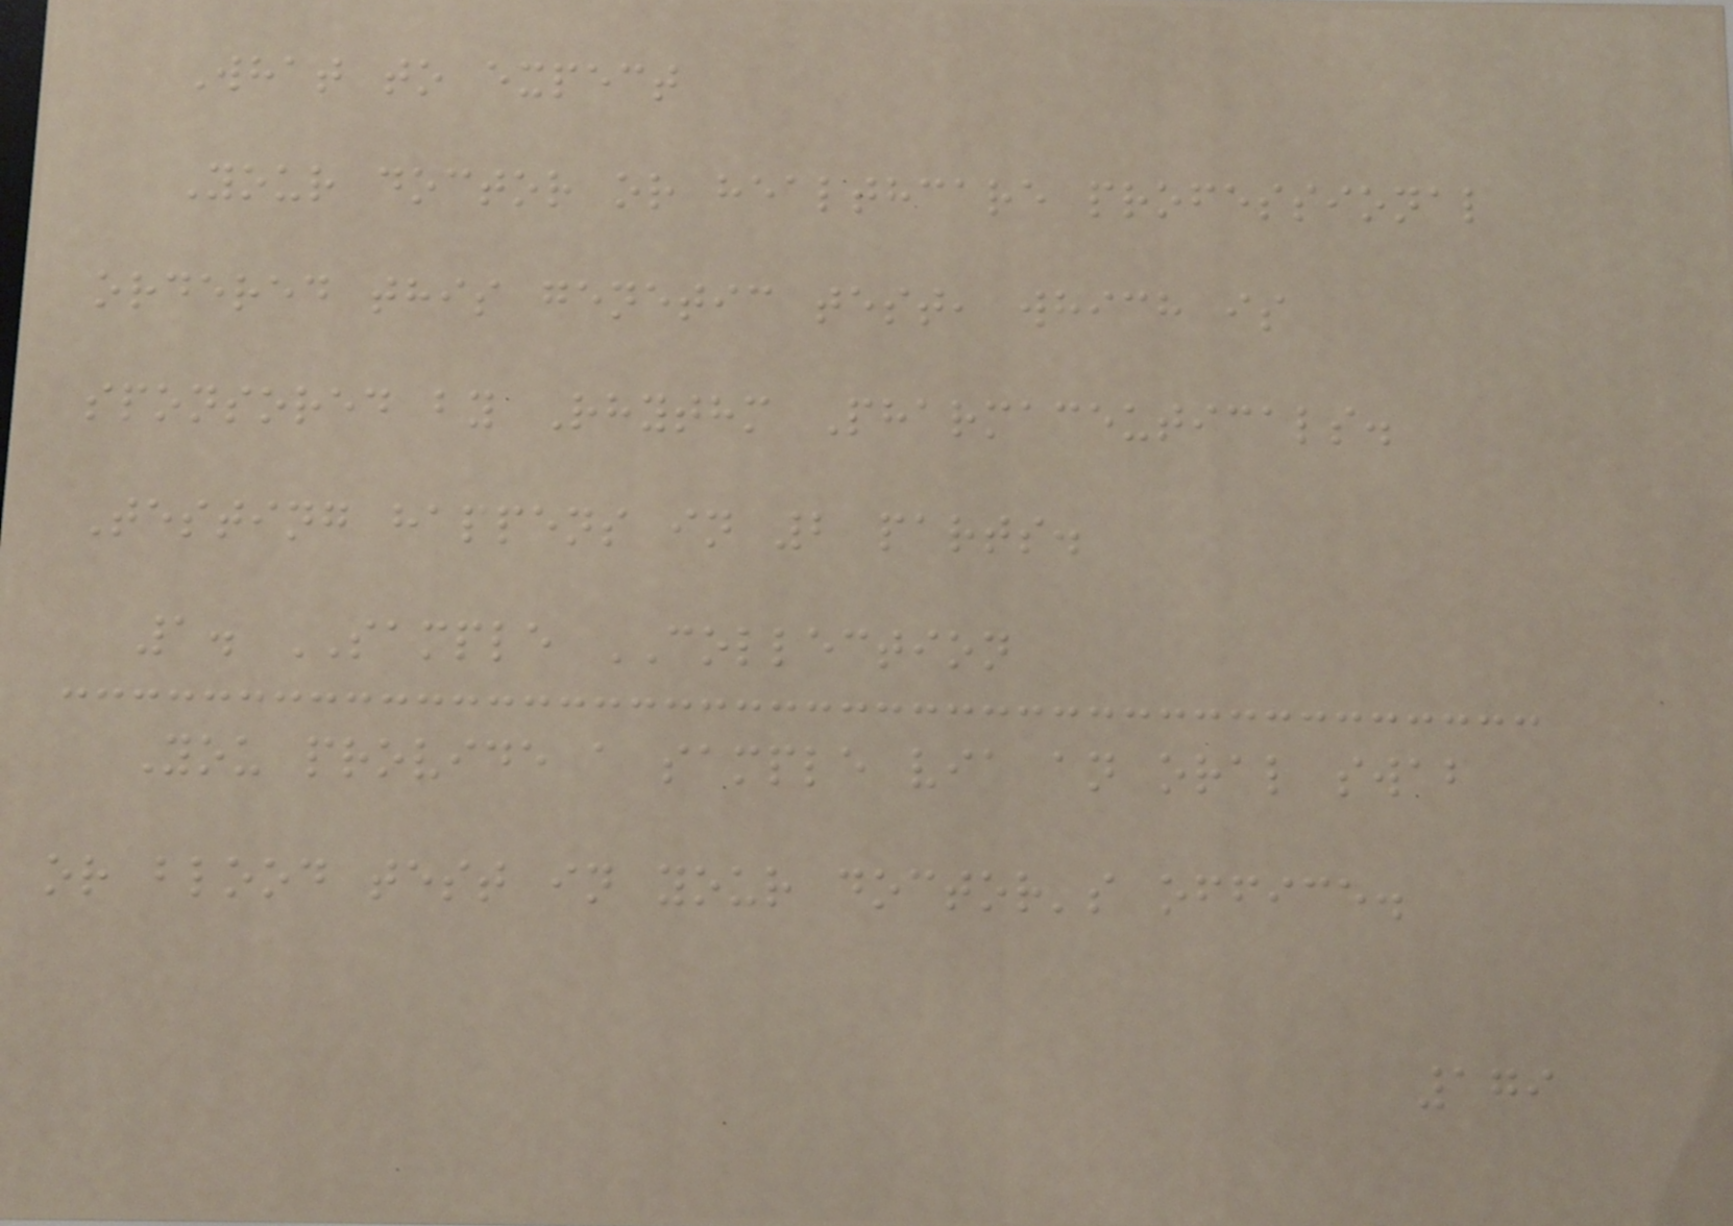What to expect
Your doctor or healthcare professional
ordered this genetic test, which is
sponsored by Rhythm Pharmaceuticals.
Testing happens in 2 parts.
1. SAMPLE COLLECTION
You provide a sample via an oral swab
or blood test in your doctor's office.
179
